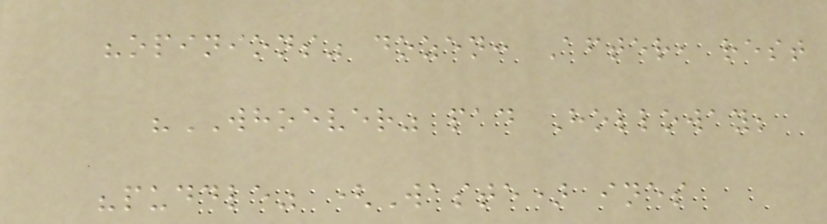"opinions" dozen: After, rest
"WHOEVER" pad Holloway;
"puddle" (Waste) ines
